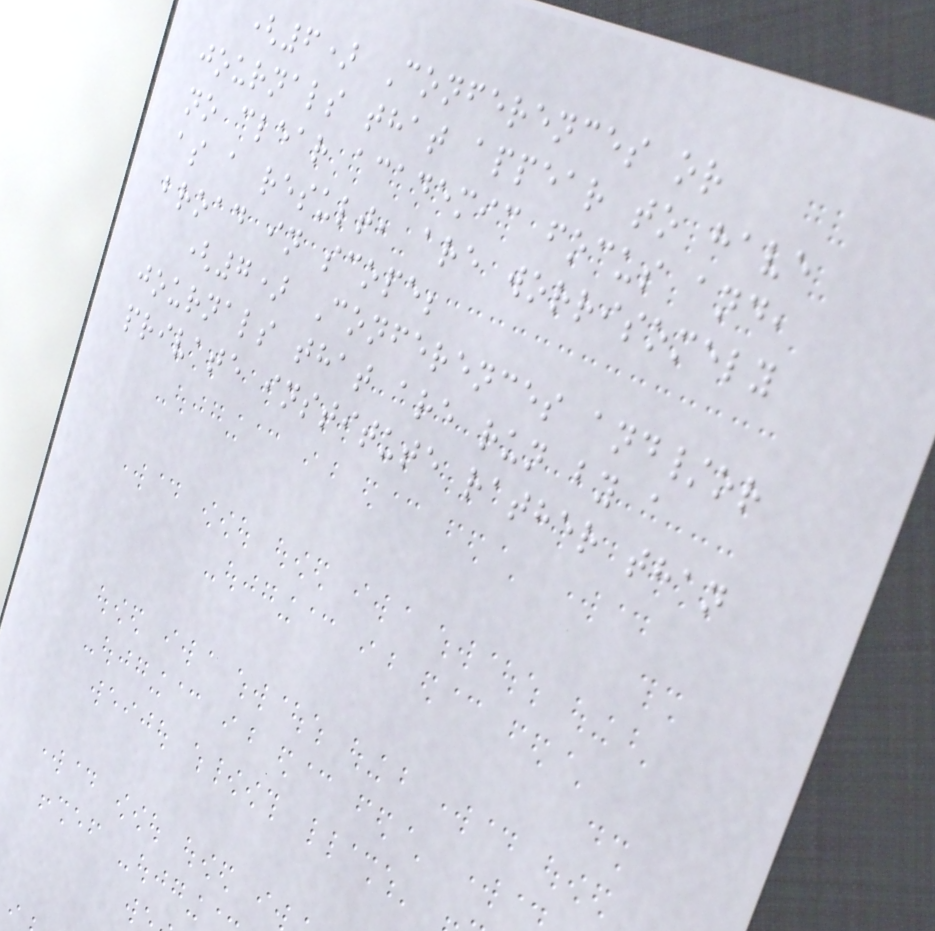(6) Conferences or
journals that appear to have
no clear academic focus and,
as a result, are worrisomely
broad in scope;
(7) Conferences and/or
journals that are run by a
private institute rather than
